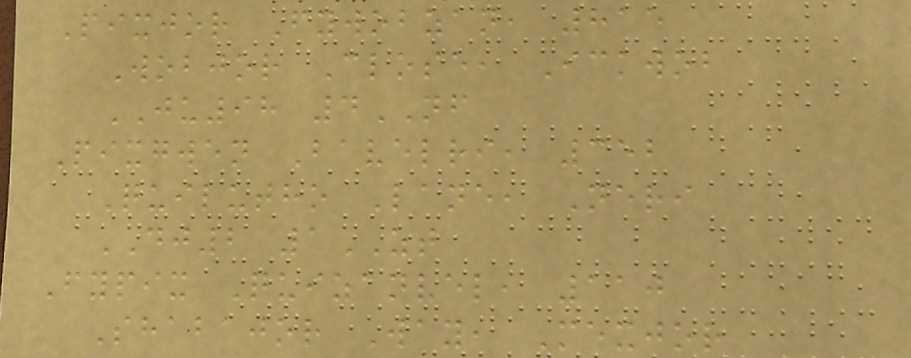Pixjor Fywobzan, 815
Wobjor Close, Ickwob
JU98 4NF
Pixgwen Bavelri, 352
Quilutho Lane, Neri
DJ2 1ZT
Fypix Quizanvel, 110
Shabajor Way, Mexjor
